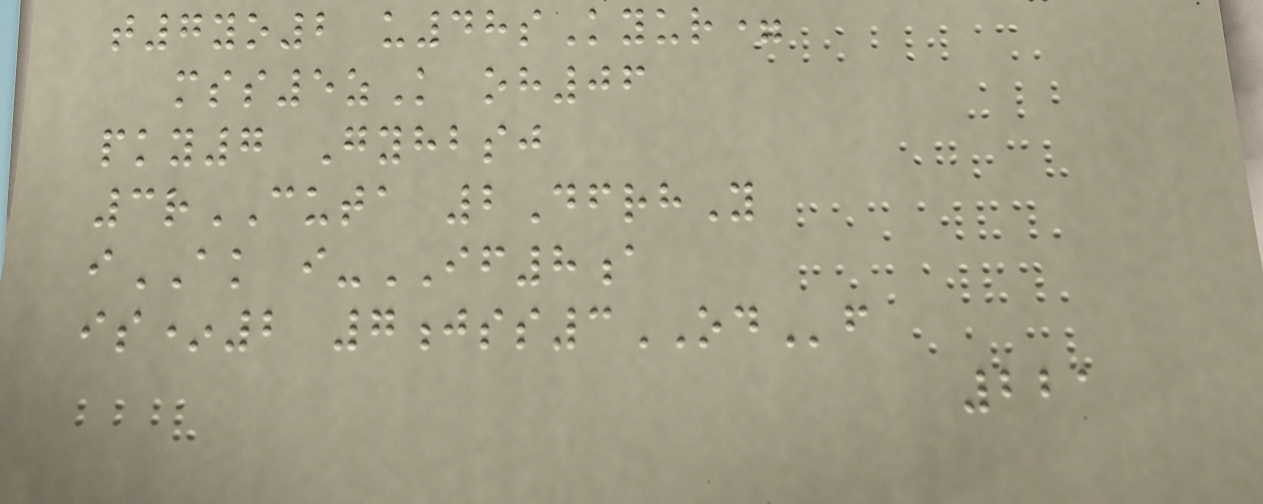t7yo2 u48sKyur=
mss5zK oh06
pky7 Gyhbsj
3rCUTA 2DfrhY
iAK i-IF8a
is*2 7jss3ODf
221
